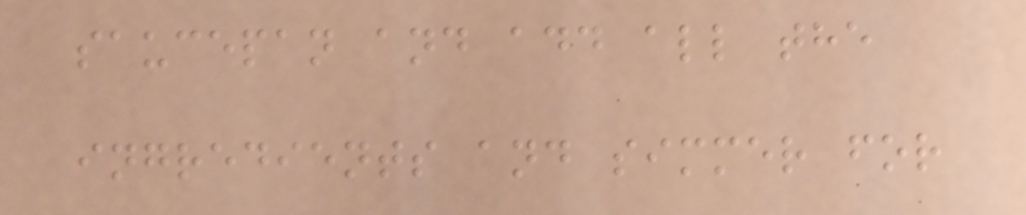saucepan and add all the
ingredients and simmer for
